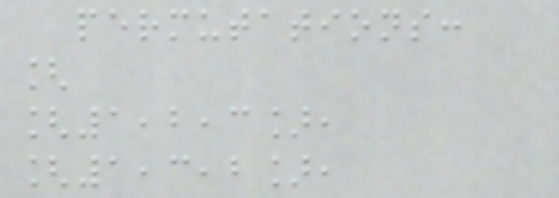permutations:
[
[1,2,3],
[1,3,2],
